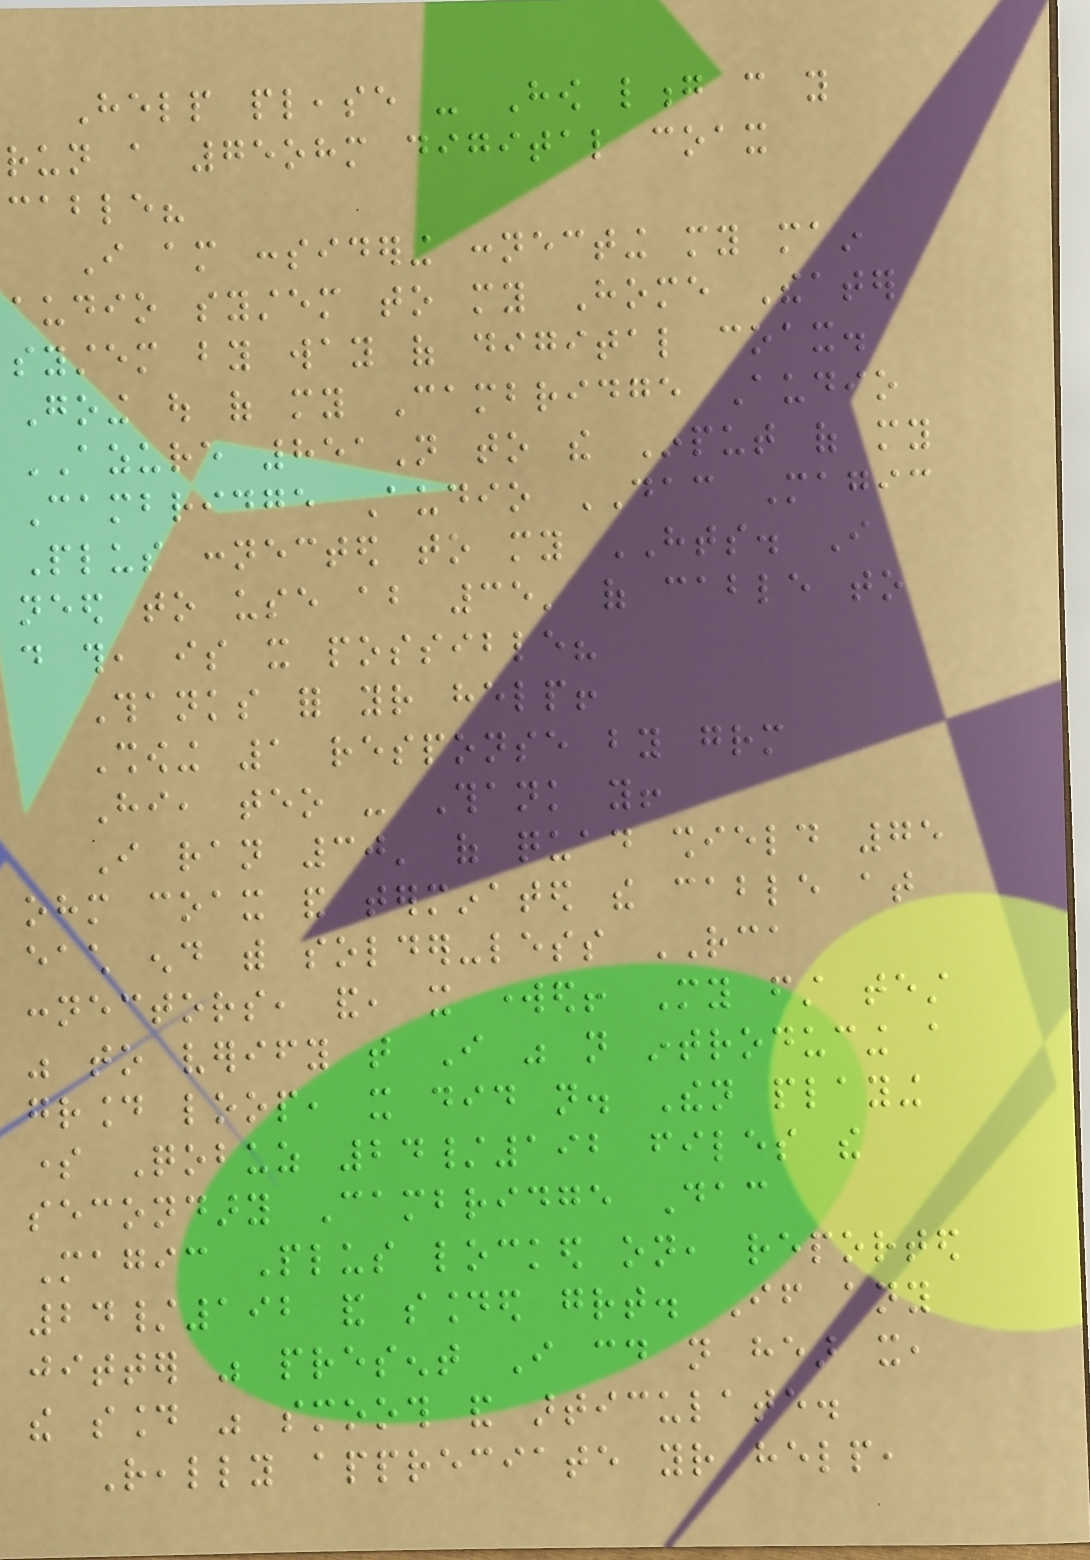Help please - How long can you
run a 75ohm digital coax
cable?
I am considering connecting my main
audio system to my Home Theater
system by way of digital coax.
Going out of my Cambridge Audio
AZURE 851N to the Input of my
Cambridge Audio DAC Magic
Plus connected to my HTS. I
need to use about 35' of cable to
do this, is it possible?
Thanks for your help!
Showing 1 response by grm
Hi, teo - Thank you!
I ran 30' of quad shield 75
ohm coax and terminated the cable at
each end with solder-less RCA
connectors, and, it worked! My first test
was to verify that I was not introducing a
ground loop, it did not. Then playing
some Qobuz 24/192 files the
secondary Cambridge Dac
Magic Plus locked on, reported
24/192 and sounded great. If any
jitter was present I could not hear it,
the sound was smooth and articulate.
Really appreciate your help,
